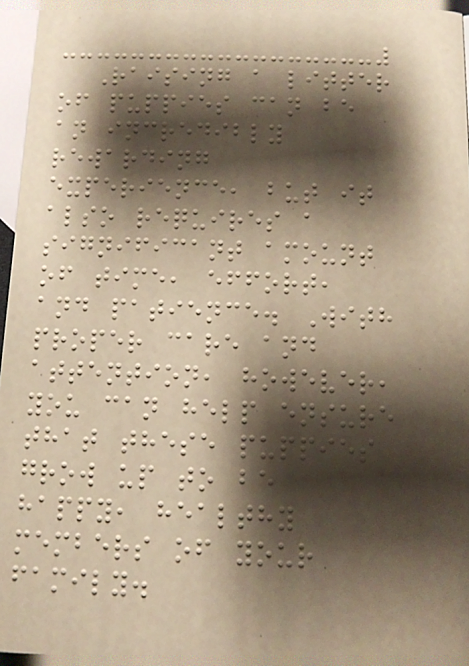Raising a litter
of puppies can be
an incredibly
rewarding
experience, but it
also requires a
significant amount
of time, effort,
and patience. With
proper care and
attention, however,
you can help ensure
that these puppies
grow up to be
happy, healthy
members of your
family.
